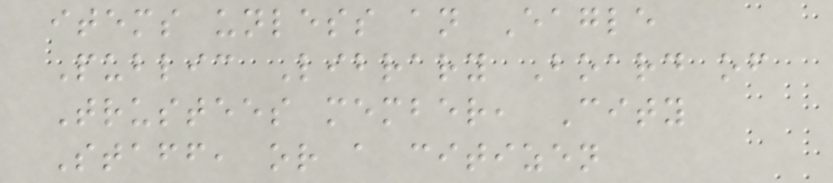items unless an Eagle
Public Library Board of
Trustees member, City
Staff, or a citizen
